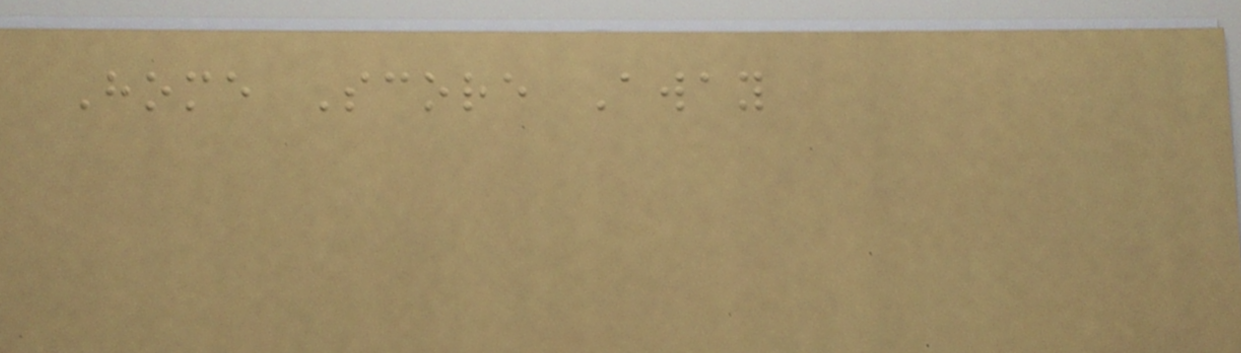Home Score Away
